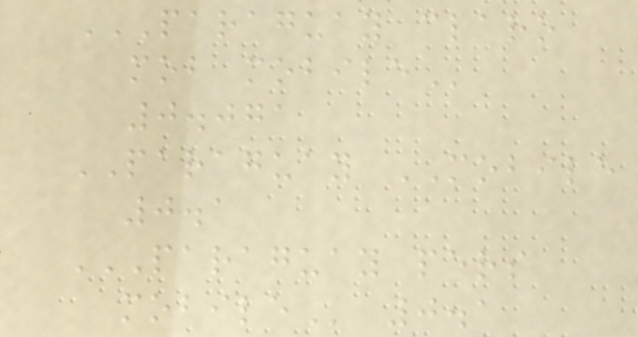PARAGUAY CLARO
MOB MOBILE
0.071
PARAGUAY MOBILE
0.1
PARAGUAY PERS
MOBILE 0.1
